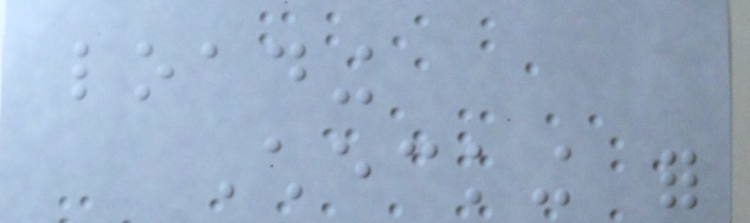loading
Checking for
